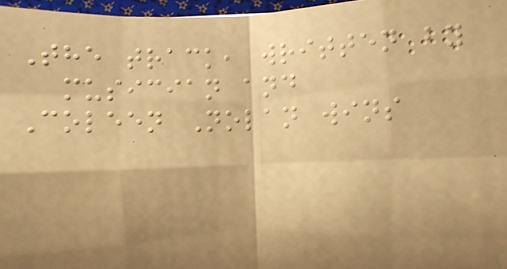The track, written by
musician and
Coleen Nolan wins
